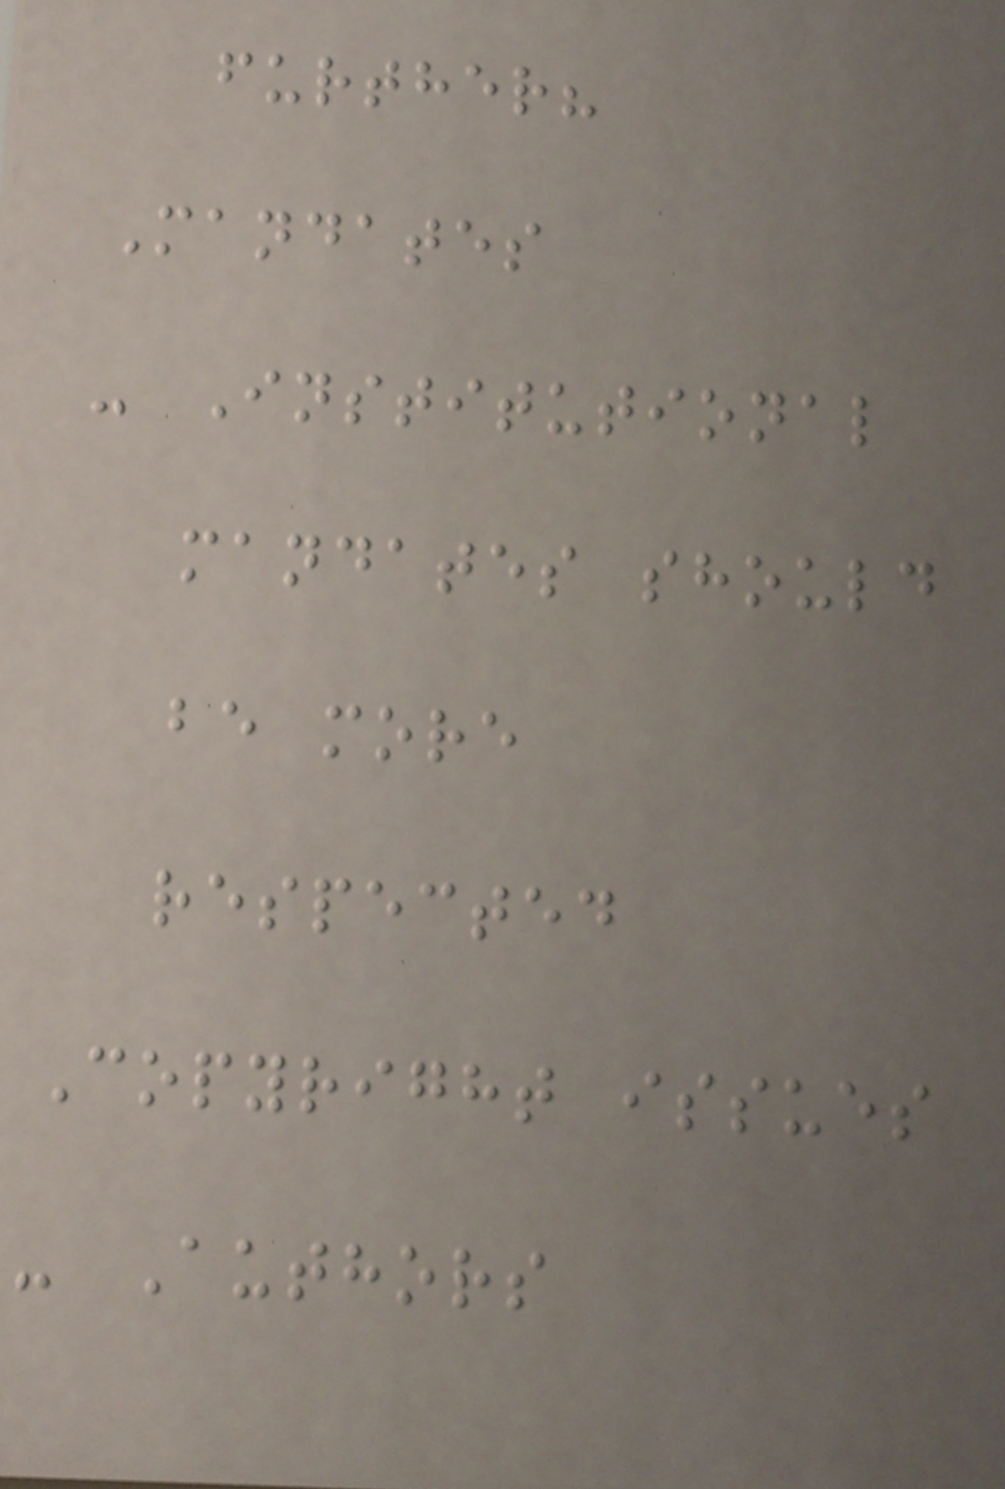further?
Mandates
- Institutional
mandates should
be more
respected
Copyright issues
- Authors
